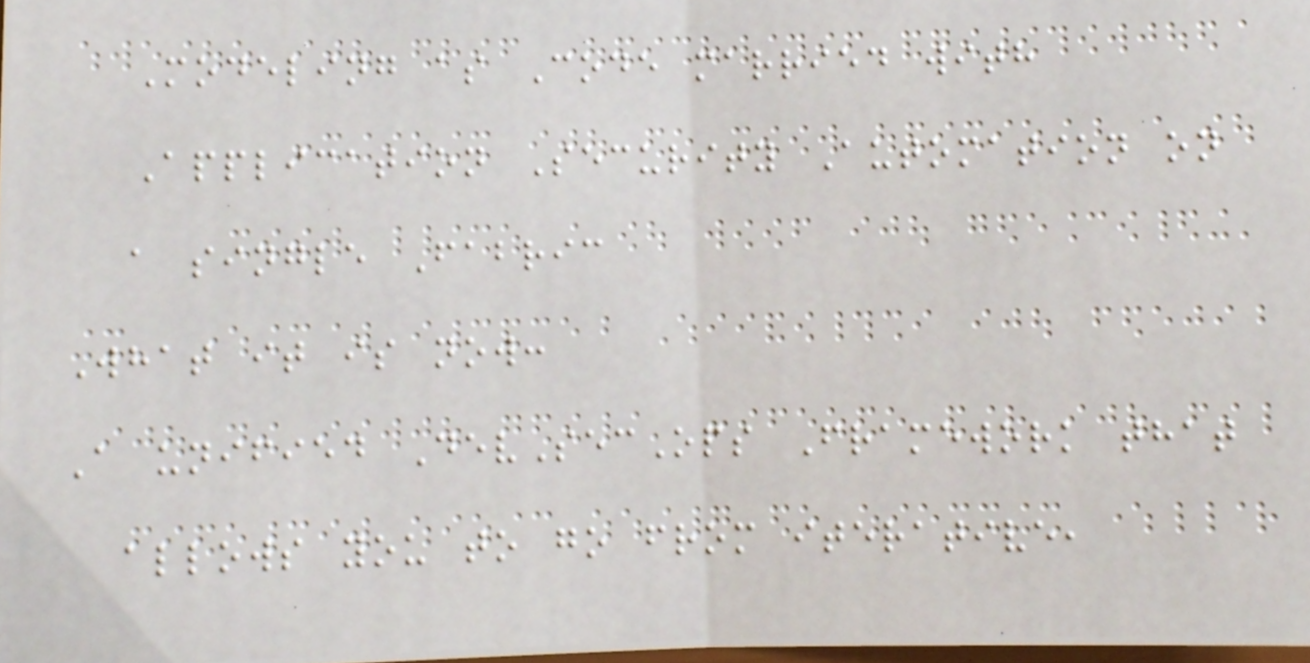Modeling as Code married with
Application Security Automation on
a single Fabric
What it is now:
A unified DevSecOps Framework that
allows you to go from iterative,
